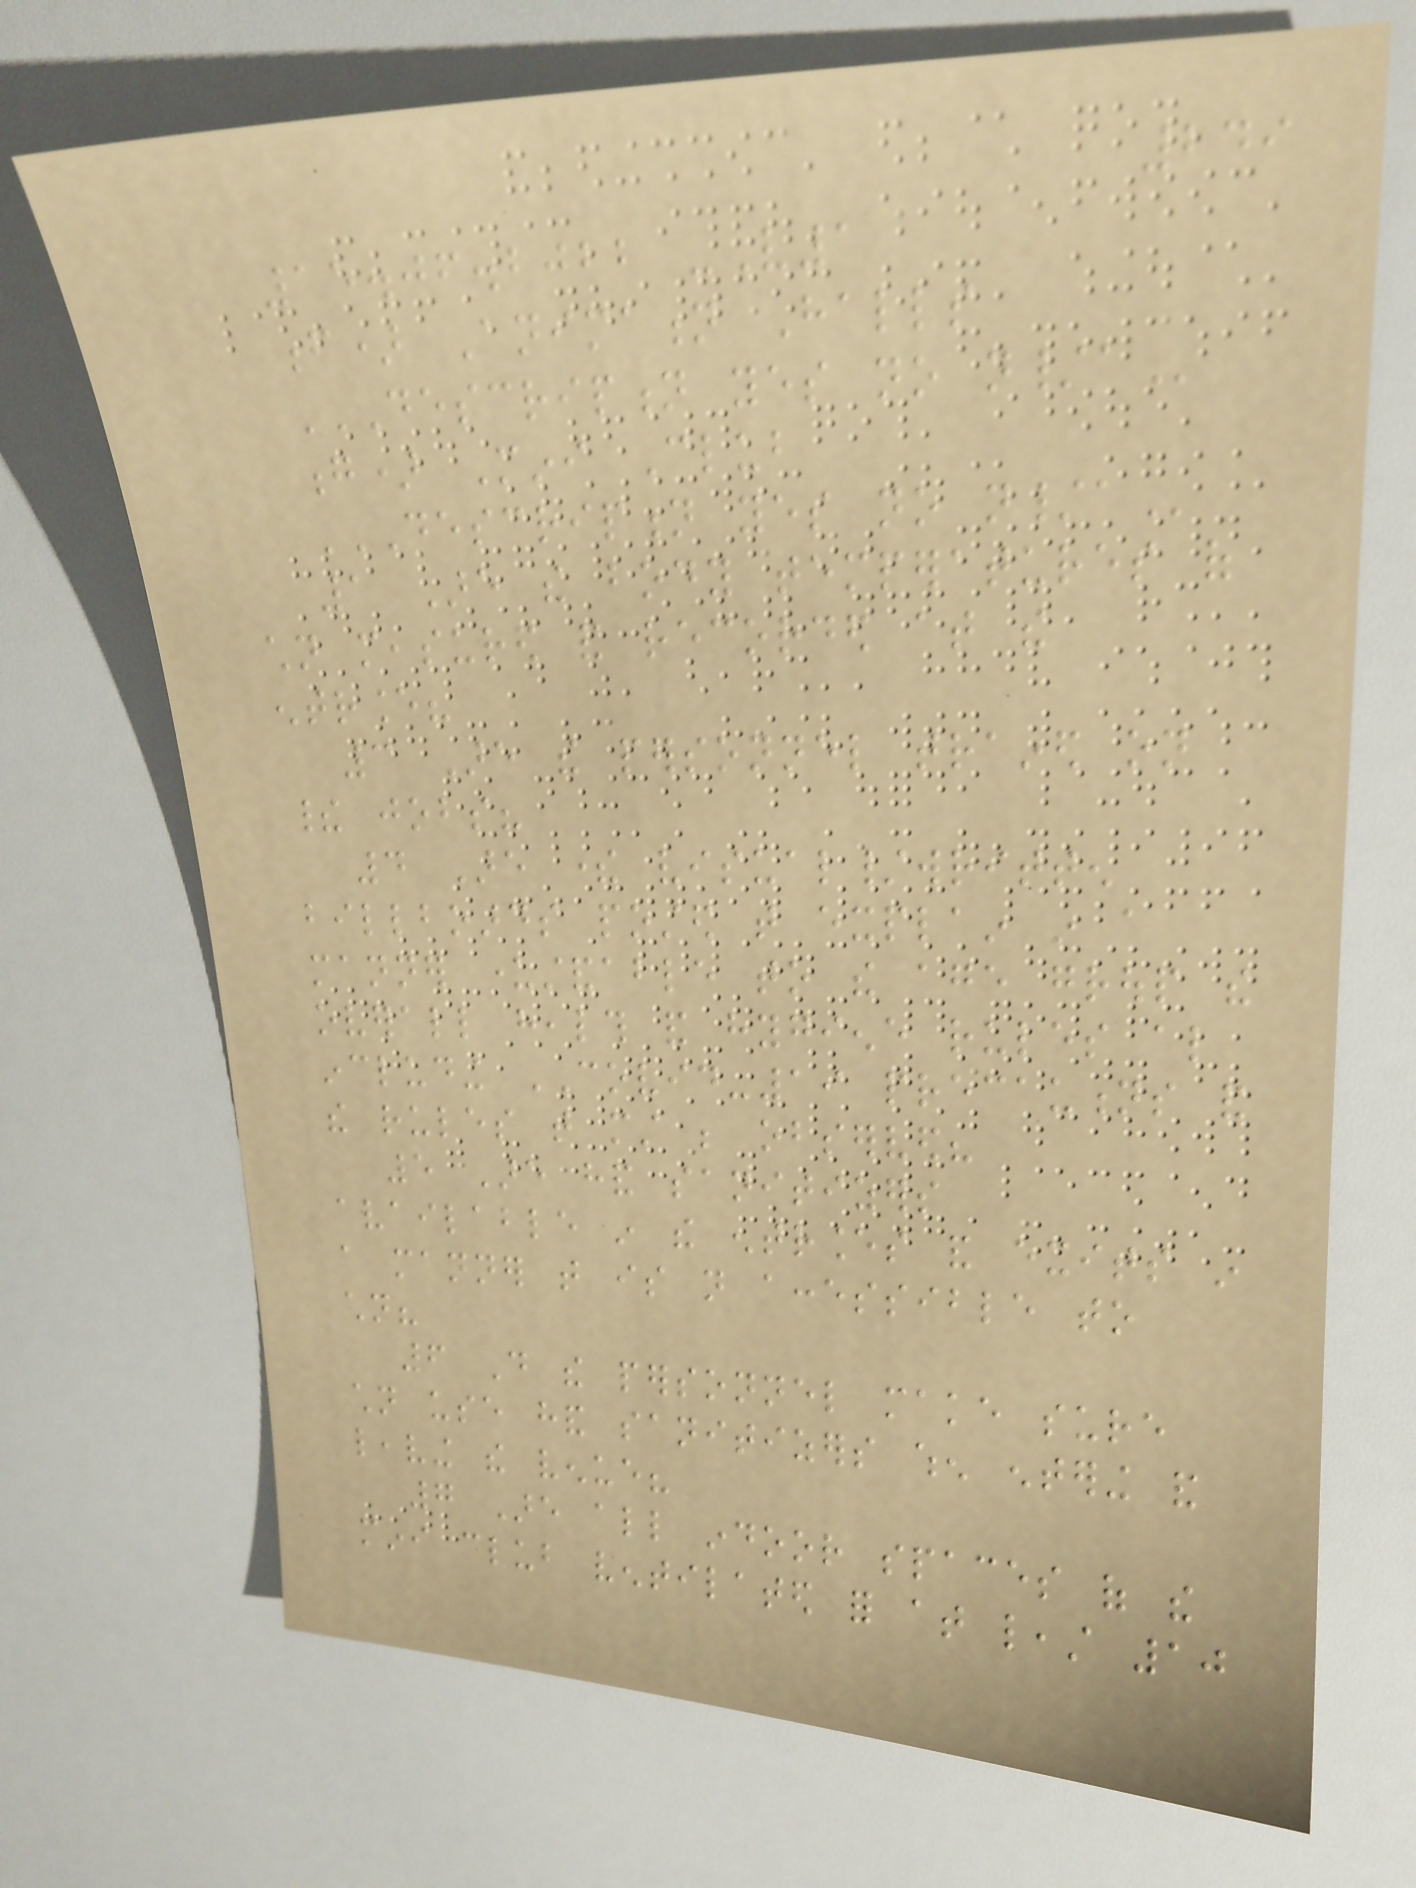249
15.06.2022 -V1
f) Animation Halls
DESCRIPTION YES NO N/A
g) Mini Club
DESCRIPTION YES NO N/A
1 Are the body temperatures of
children measured and recorded at the
entrance?
3 Are the personnel trained on
their jobs?
4 Are there visual/written
billboards posted that explain in a
manner understandable to the age group the
overall health and hygiene rules also
including COVID-19 precautions and
the rules that must be observed?
5 Are hand sanitizers
available in the entrances and exits in
a manner that is not accessible to
children?
6 Do the personnel make sure
children use hand sanitizers when entering and
leaving the venue?
7 Are all indoor spaces of the
mini club ventilated for at least 10
